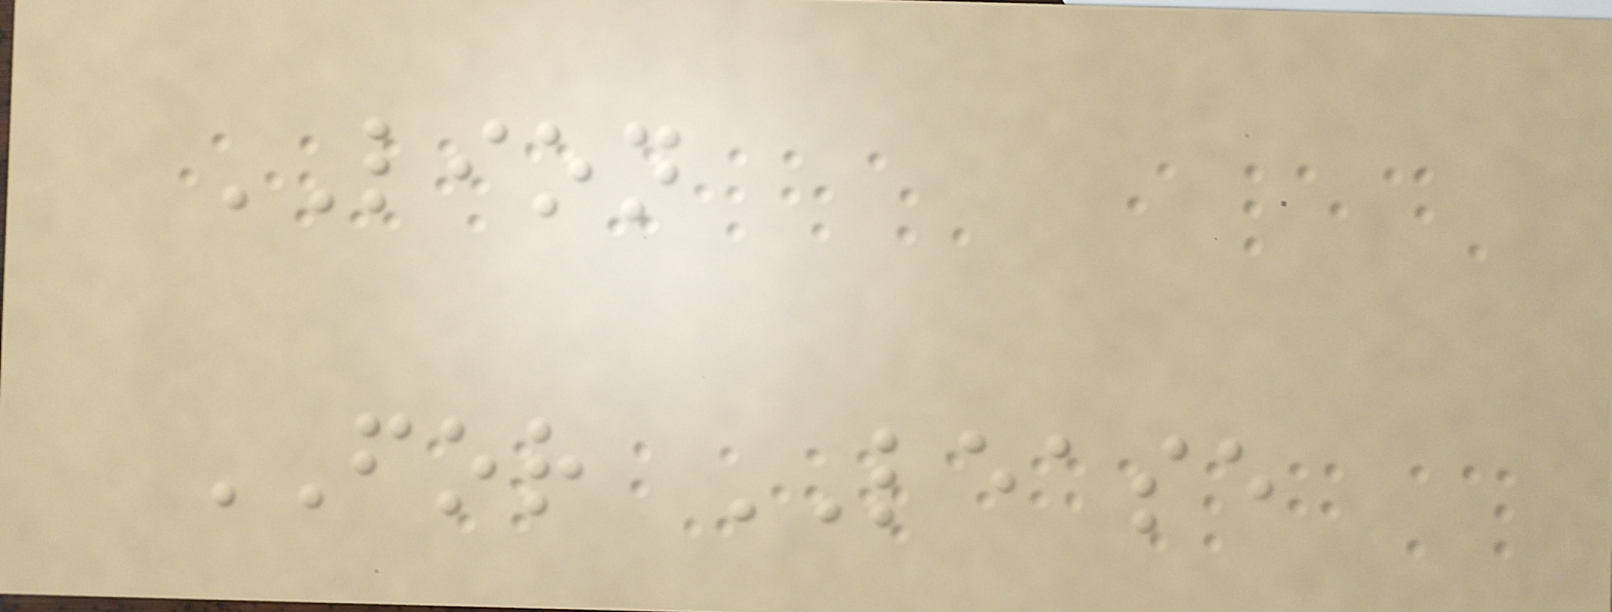LION
FOR LEASE
